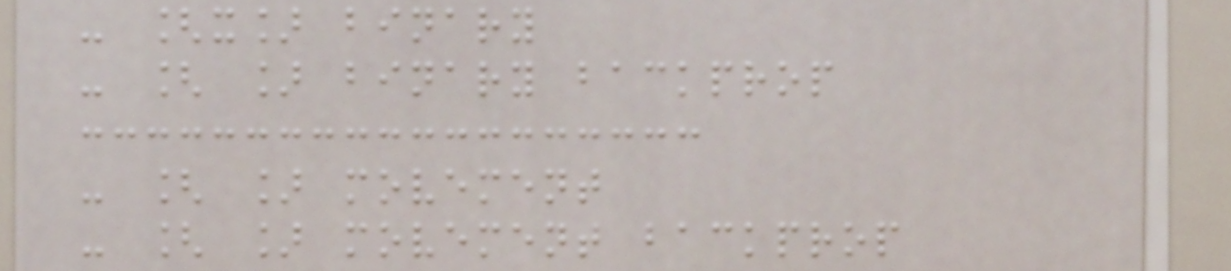- [x] binary
- [ ] binary backprop
- [ ] movement
- [ ] movement backprop
